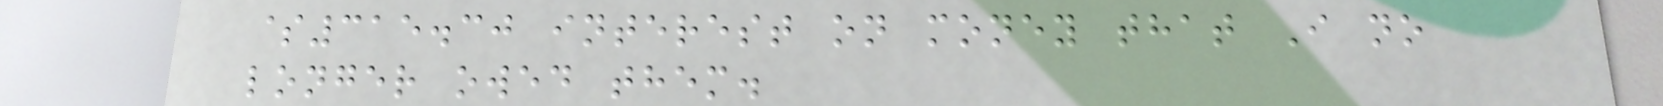$315.30 interest on money that I no
longer owed them.
